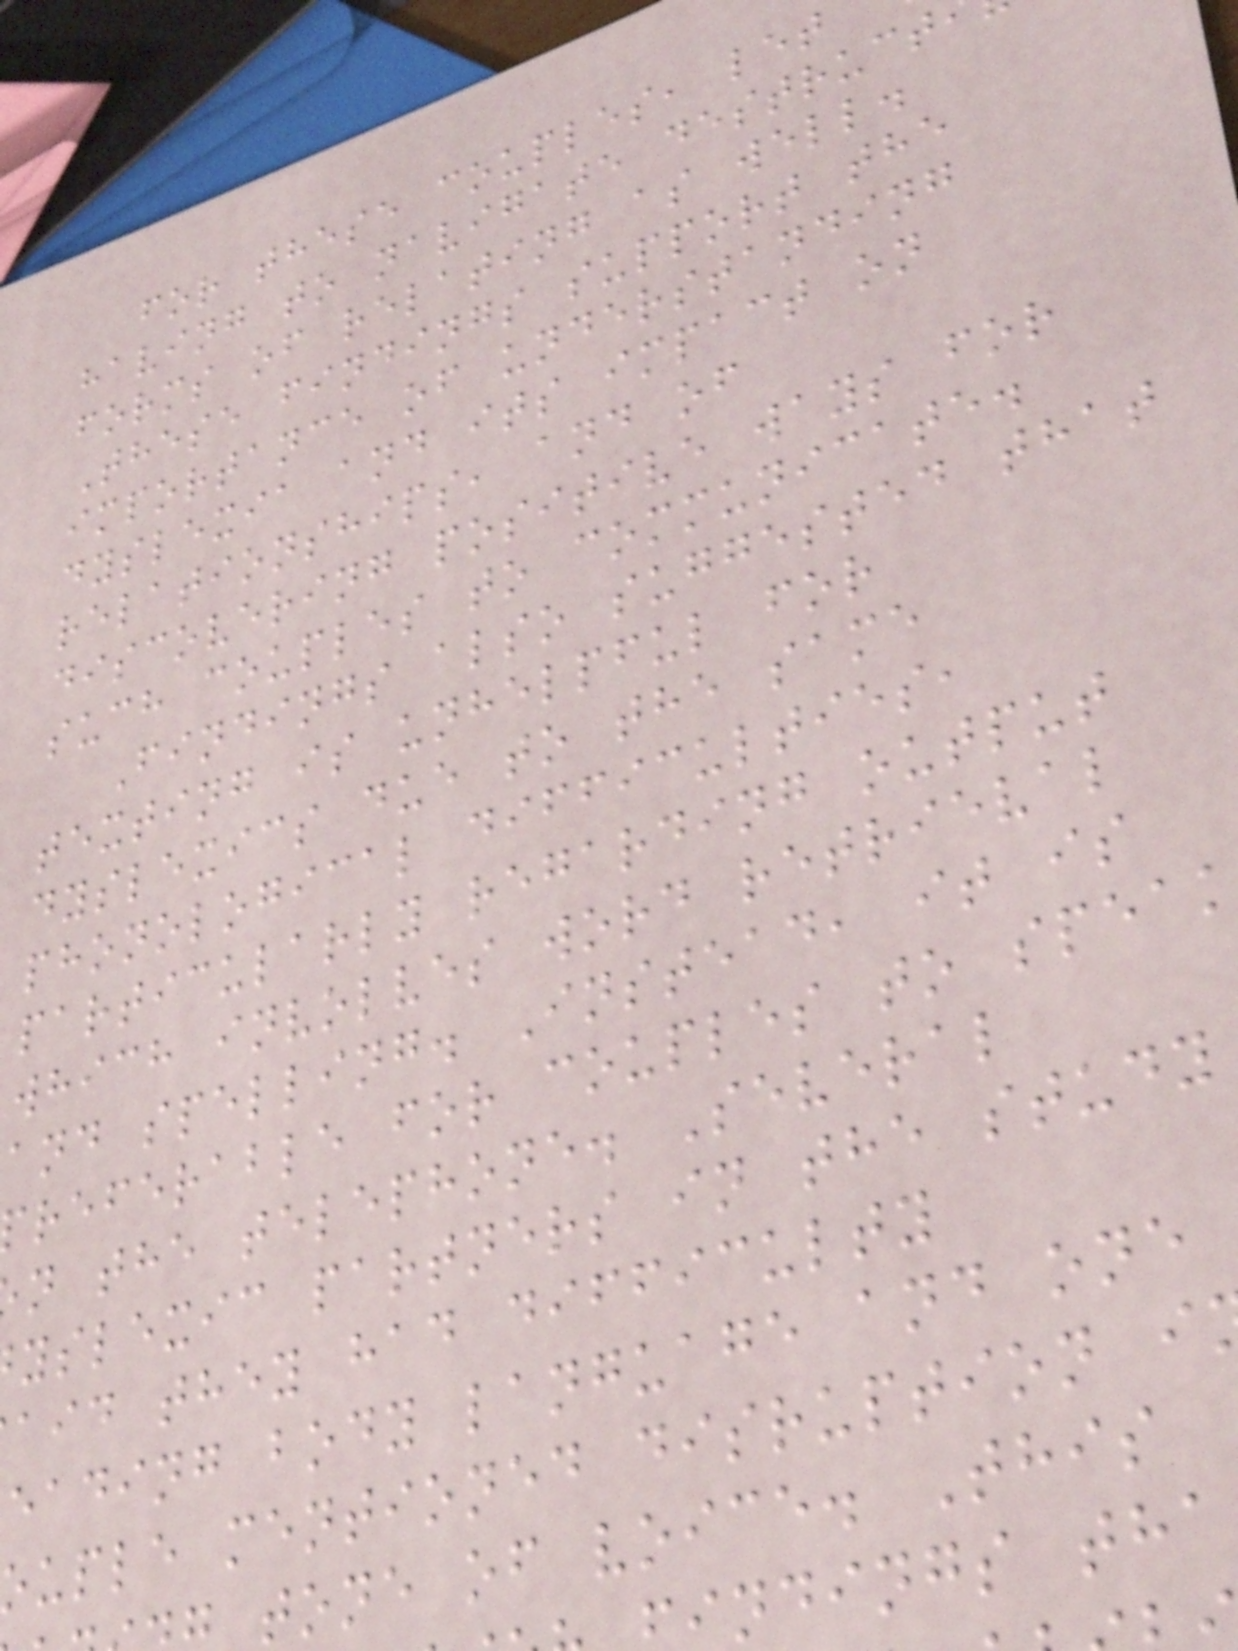for these couples, let
having to navigate destruct
forms of relating as well.
These findings support the
importance of understanding
dyslexia and its impact on
relationships, and of
discovering positive ways for
such couples to communicate.
Findings also suggested that
texting is unhelpful for
dyslexics due to the same
phonological difficulties,
particularly regarding output
which involves word retrieval
and spelling. Instead, it is
referable for couples to speak
n the telephone. Several
yslexic partners in the study
aid they had difficulty
eading body language and one
uple mentioned disruption i
tone of voice. This
ndings tha
